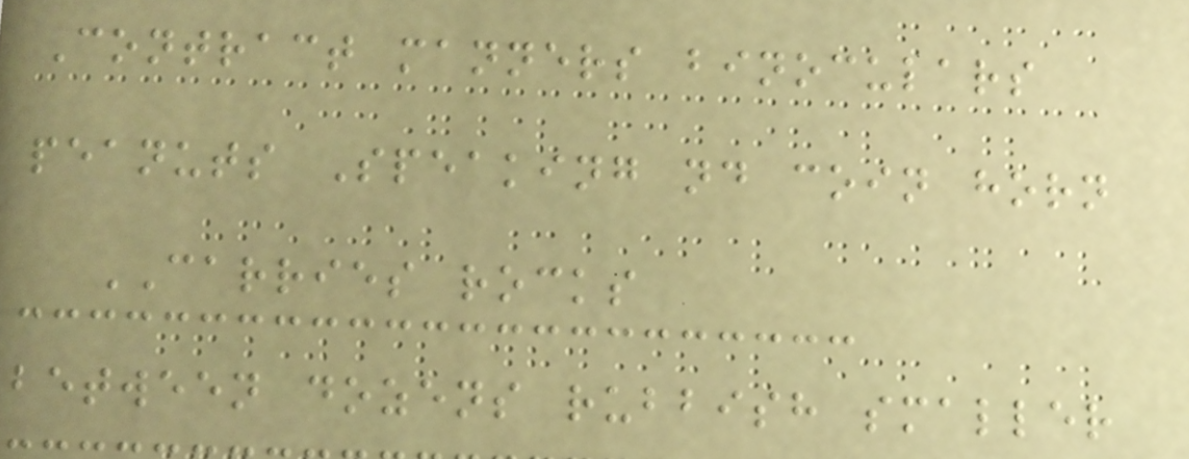Contract manners binoculars
peanuts Speaking nd coin horn
CARRIES rocks
between dozens rubbish smaller
